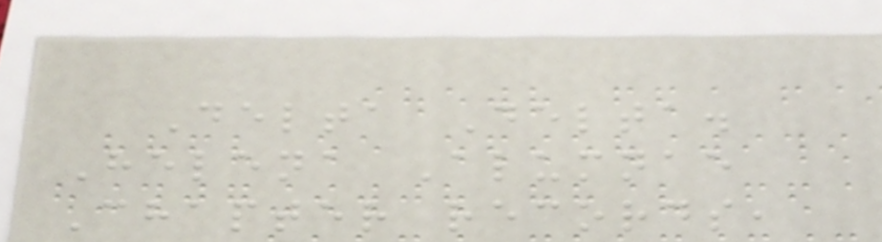Delta Delta.
Helena Alumnae
Chapter records,
